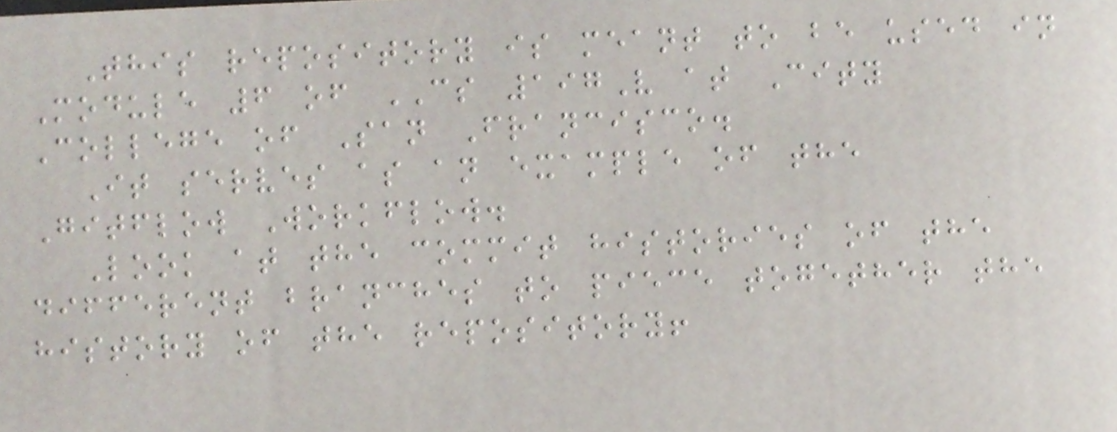This repository is meant to be used in
Module 6 of CS 197V at City
College of San Francisco.
It serves as an example of the
Gitflow Workflow.
Look at the commit histories of the
different branches to piece together the
history of the repository!
